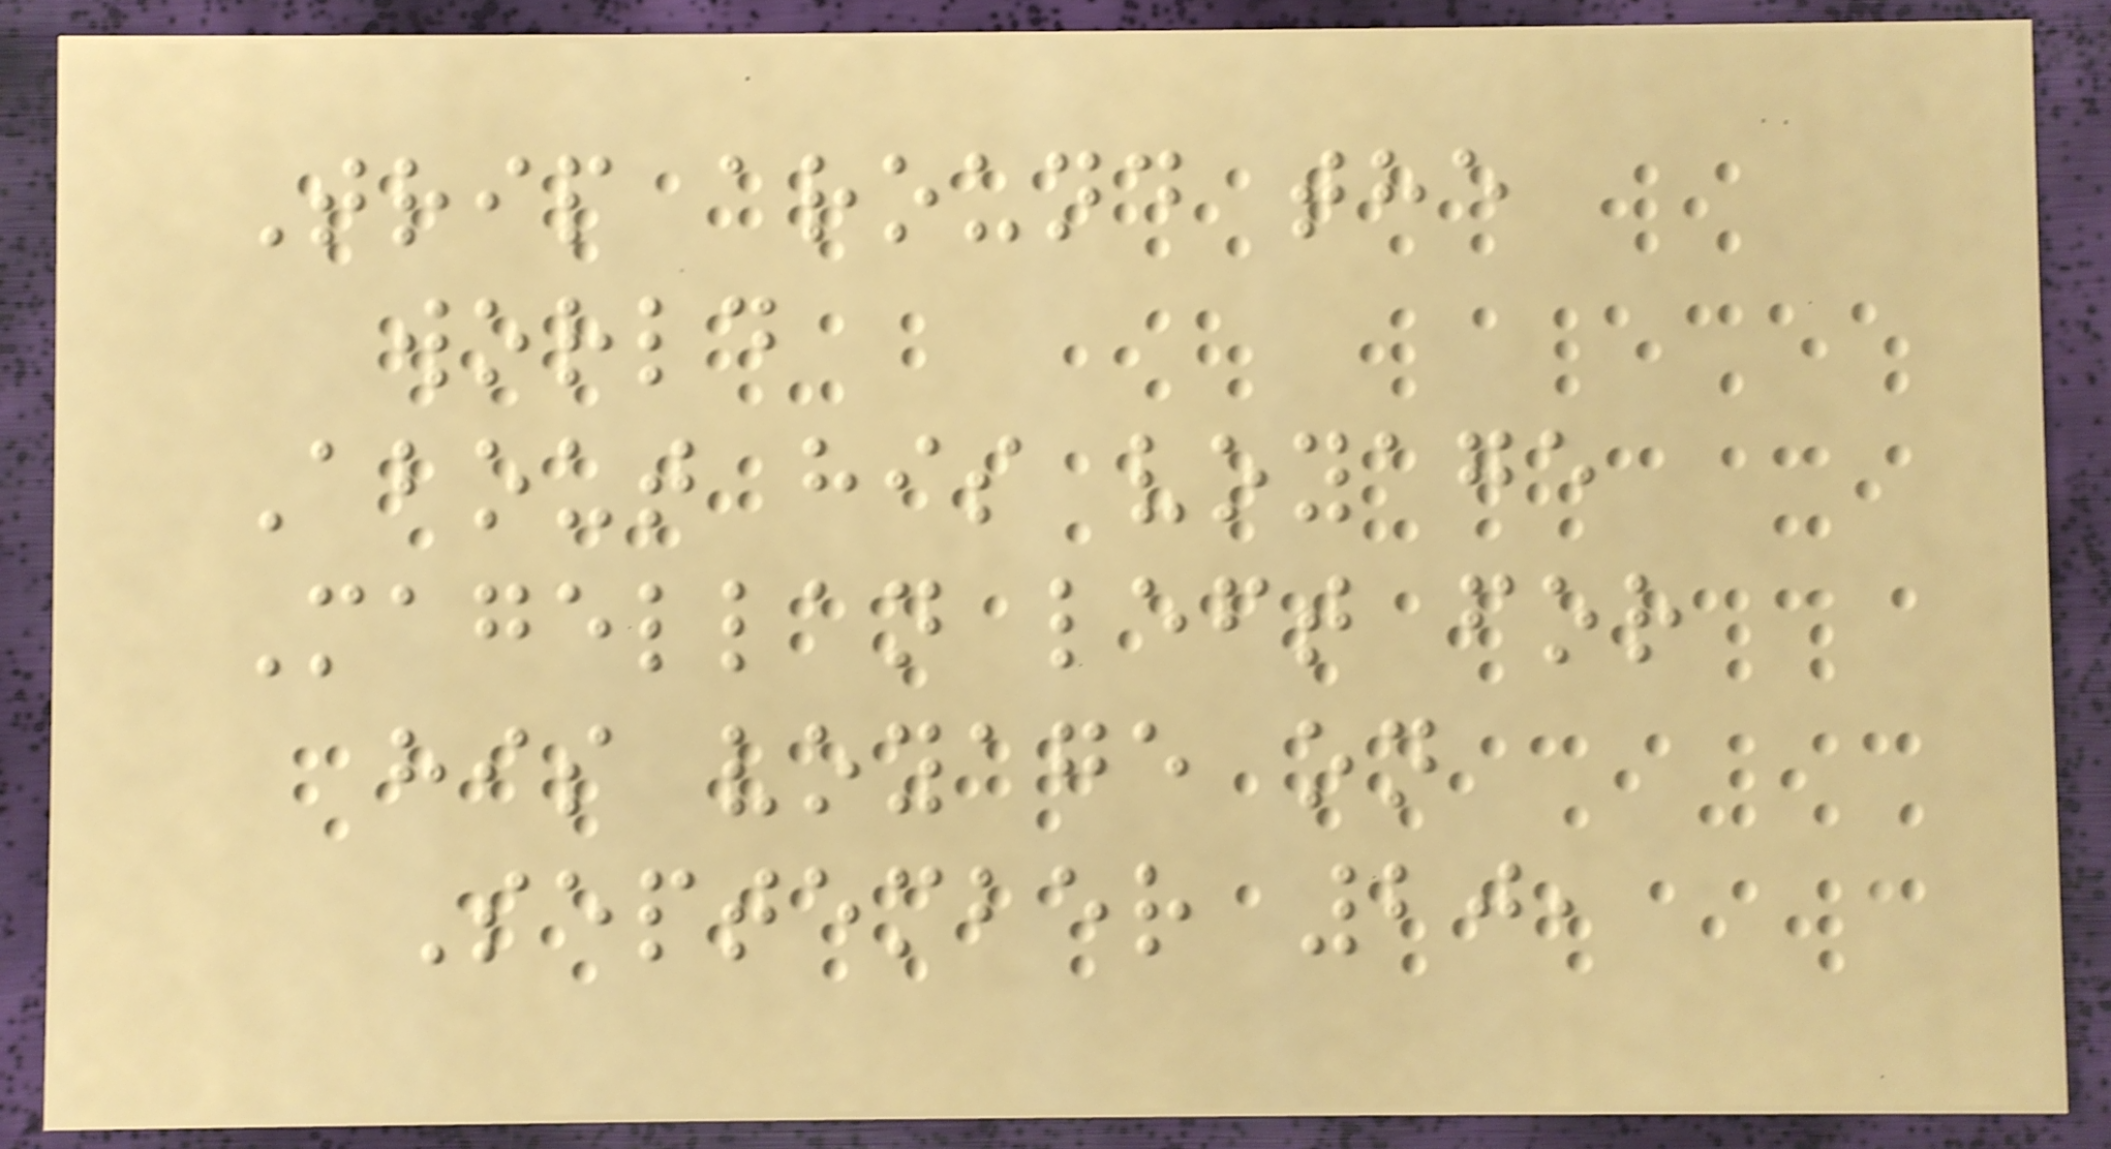Trip around the
world
About his voyage
Magellan left for
his voyage on
September 20,
